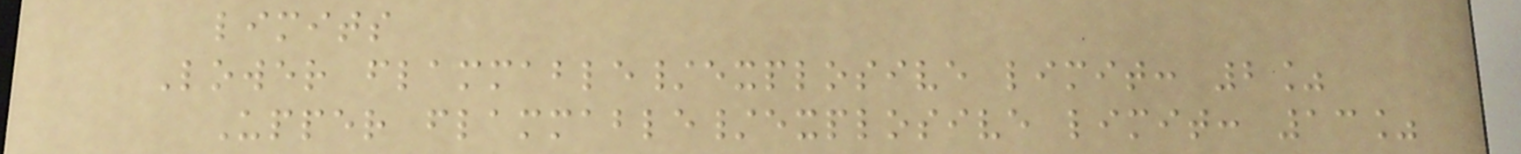limits
Lower flammable/explosive limit: 2%
Upper flammable/explosive limit: 13%
